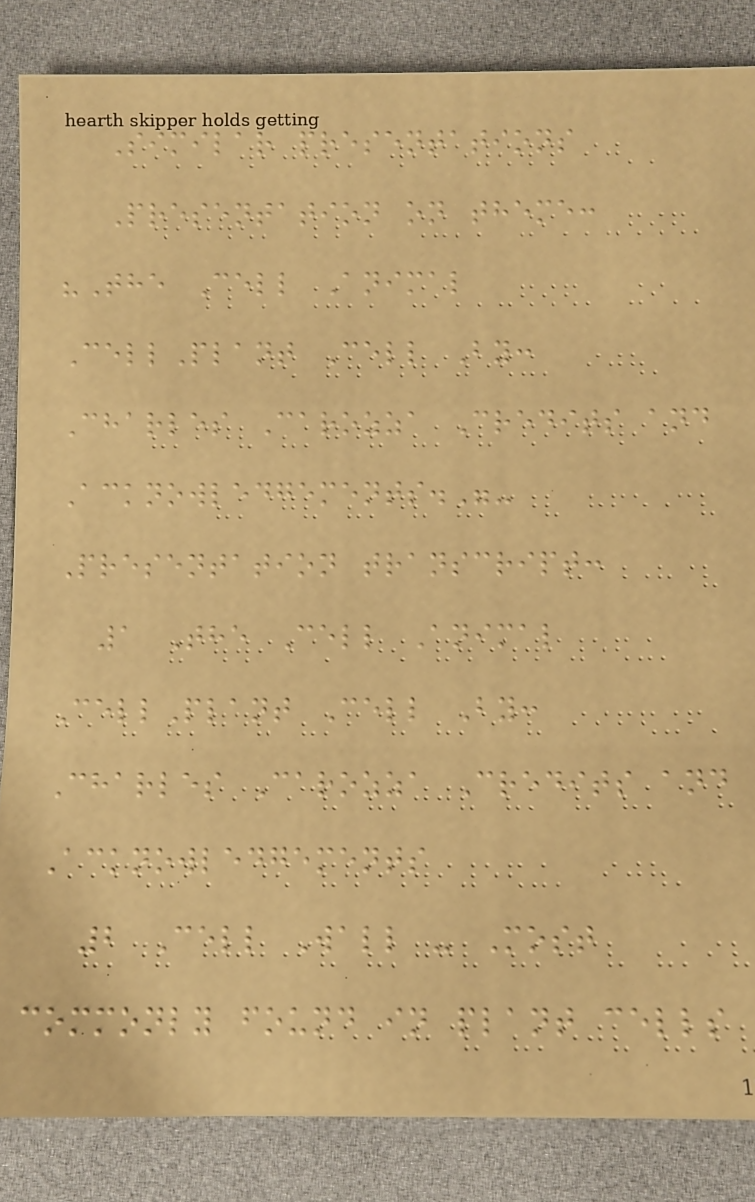Similar presentations
Presentation on theme:
"The Cell Animal
CellPlant Cell By:
Charles Carozza Credits and
Acknowledgements."-
Presentation transcript:
1 The Cell Animal
CellPlant Cell By:
Charles Carozza Credits and
Acknowledgements
2 Cell Wall - Most
commonly found in plant cells
